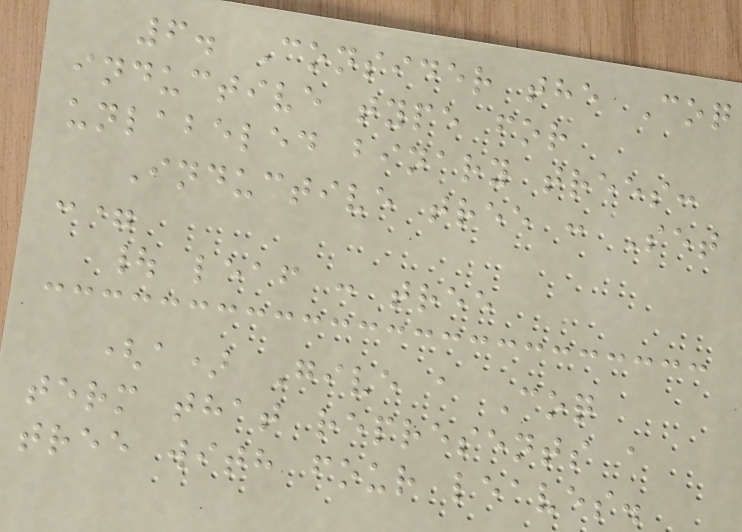6. Consider the Coq
inductive type for
unlabeled binary trees:
Inductive tree : Set
:=
| leaf : tree
(a) Give a Coq
term that represents a
tree with four leaves.
